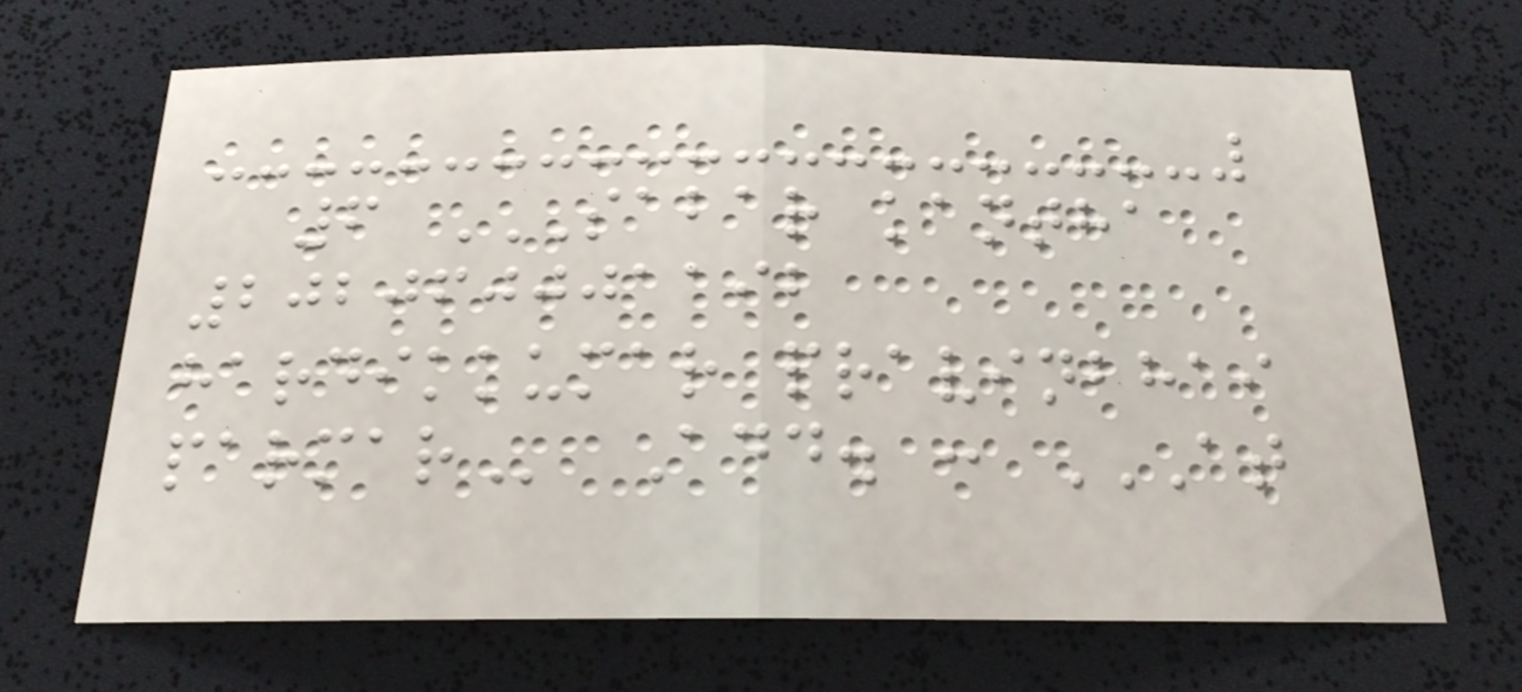6 SABAR KANTHA
202060001192
HARDIKKUMAR PRAVINBHAI
PARMAR Add. : AT
